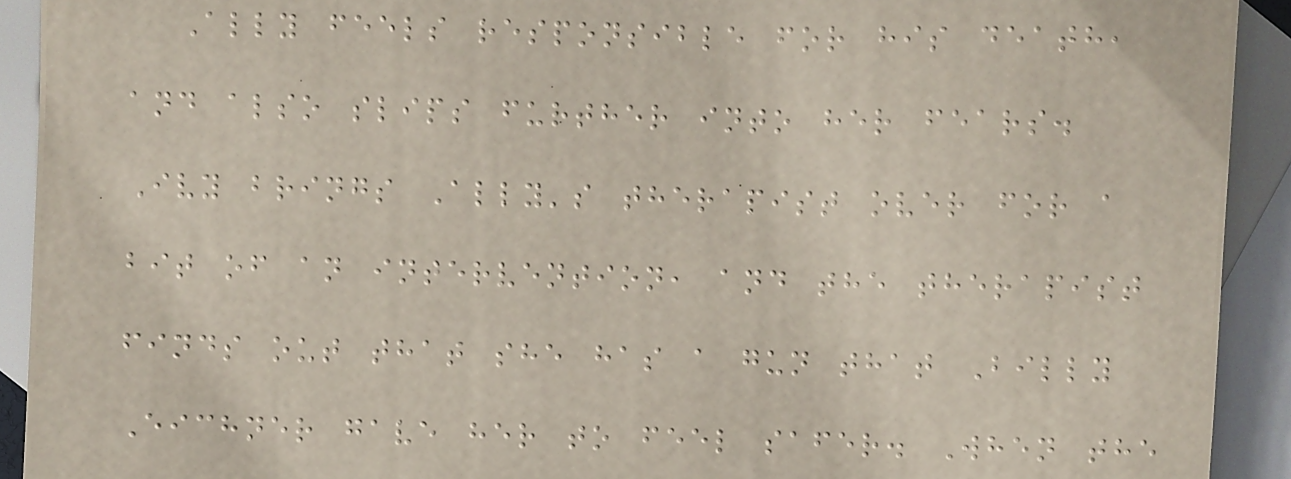Ally feels responsible for his death,
and also slips further into her fears.
Ivy brings Ally's therapist over for a
bit of an intervention, and the therapist
finds out that she has a gun that Billy
Eichner gave her to feel safer. When the
